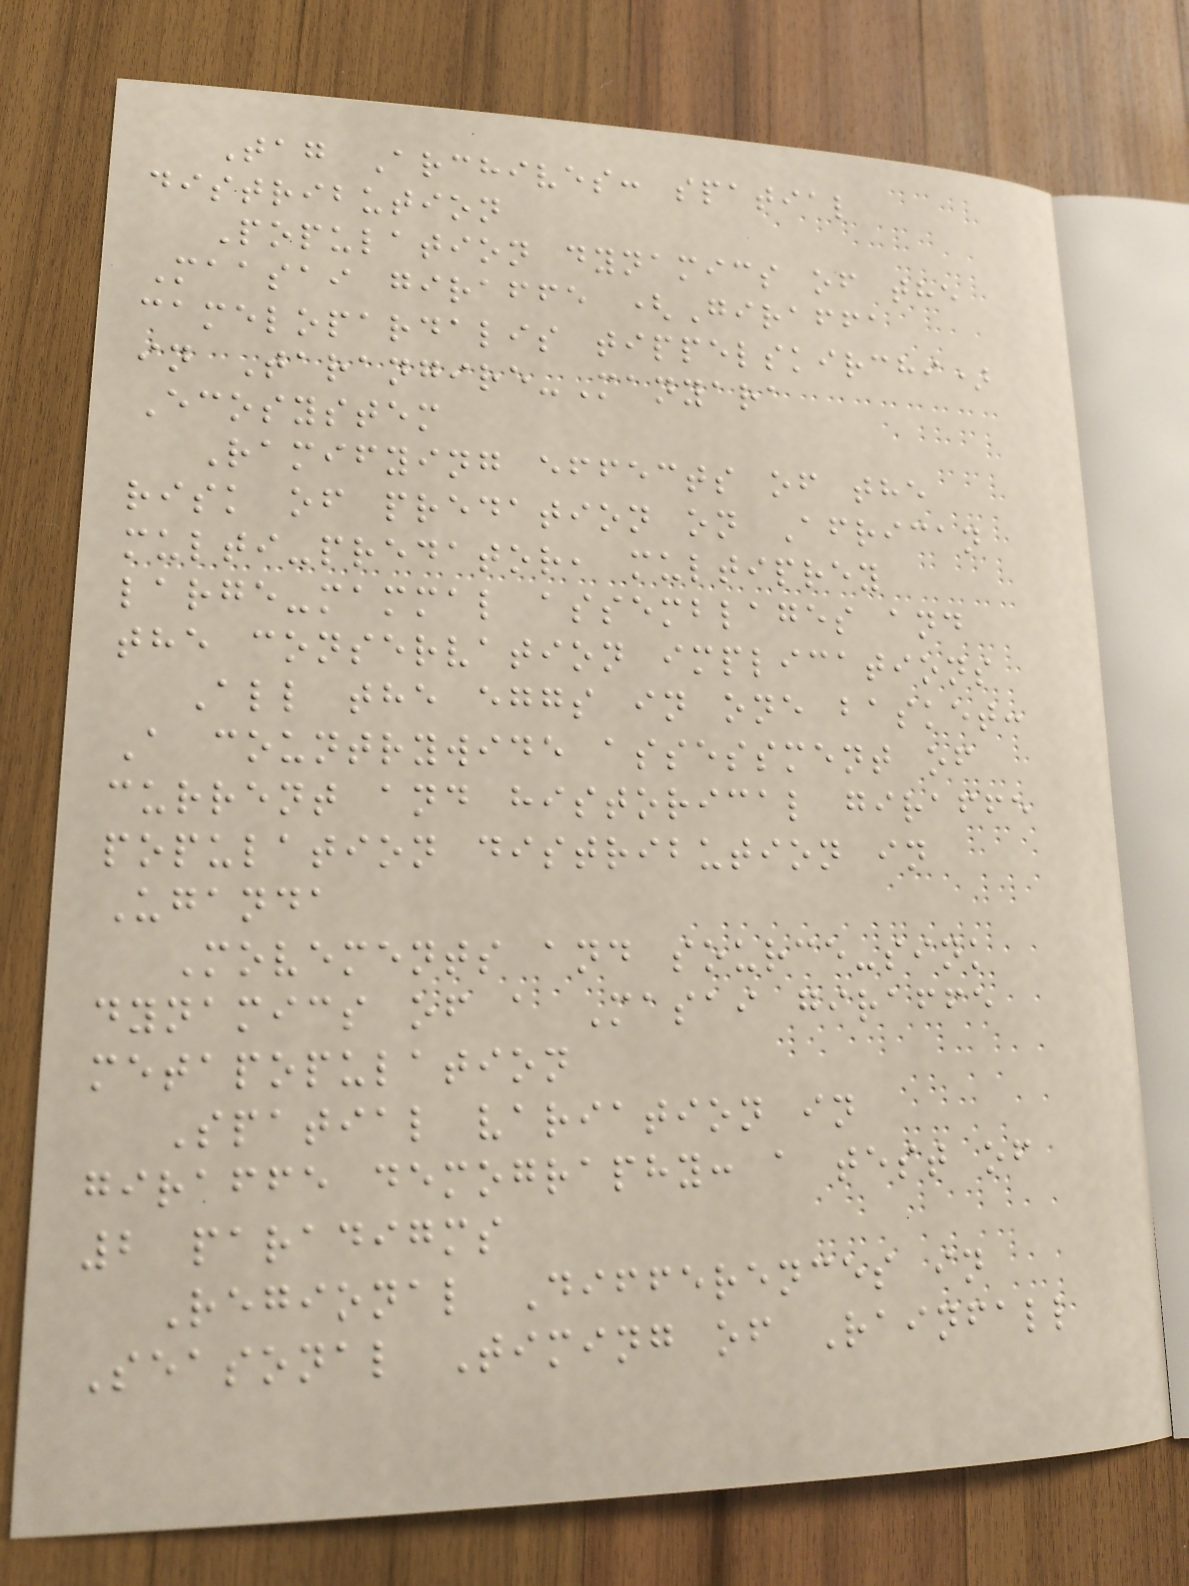Tag Archives: spatial
distribution
Population dynamics of the
Maasai giraffe (Giraffa
camelopardalis tippelskirchi)
in Tarangire-Manyara
Ecosystem
Ramifying effects of the
risk of predation on African
multi-predator, multiprey
large-mammal assemblages and
the conservation implications
All the eggs in one basket:
A countrywide assessment of
current and historical giraffe
population distribution in
Uganda
Movements and source-sink
dynamics of a Masai giraffe
metapopulation
Spatial variation in
giraffe demography: a test of
2 paradigms
Regional Differences in
Seasonal Timing of Rainfall
